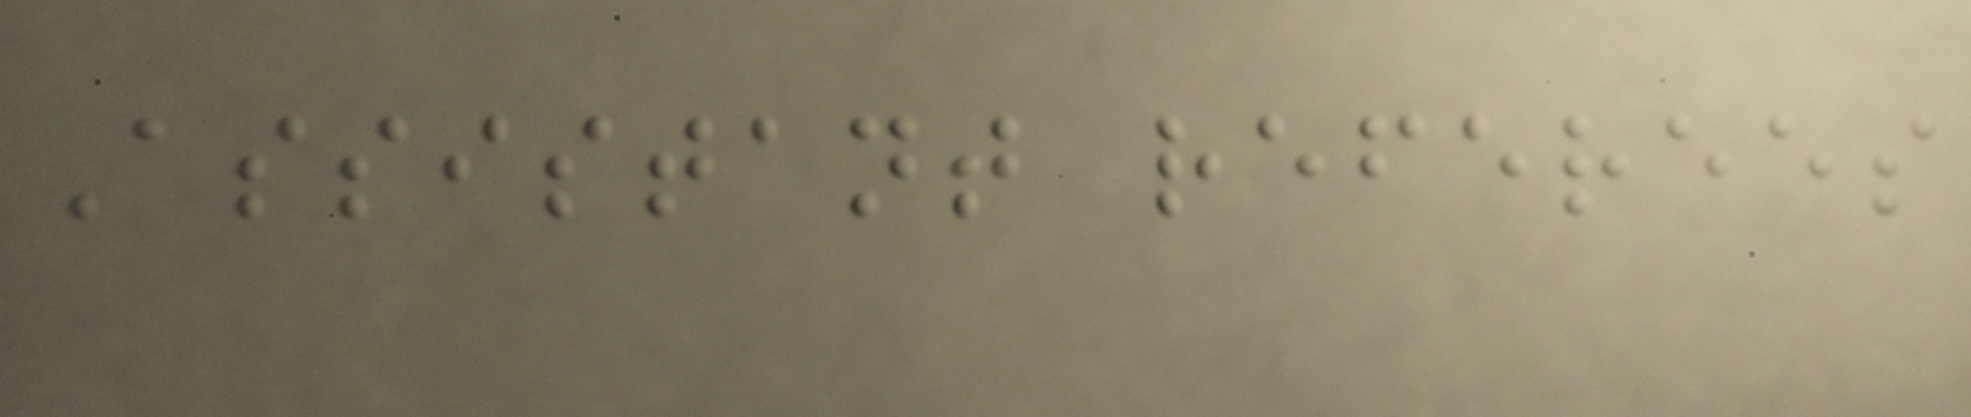Assistant referees
